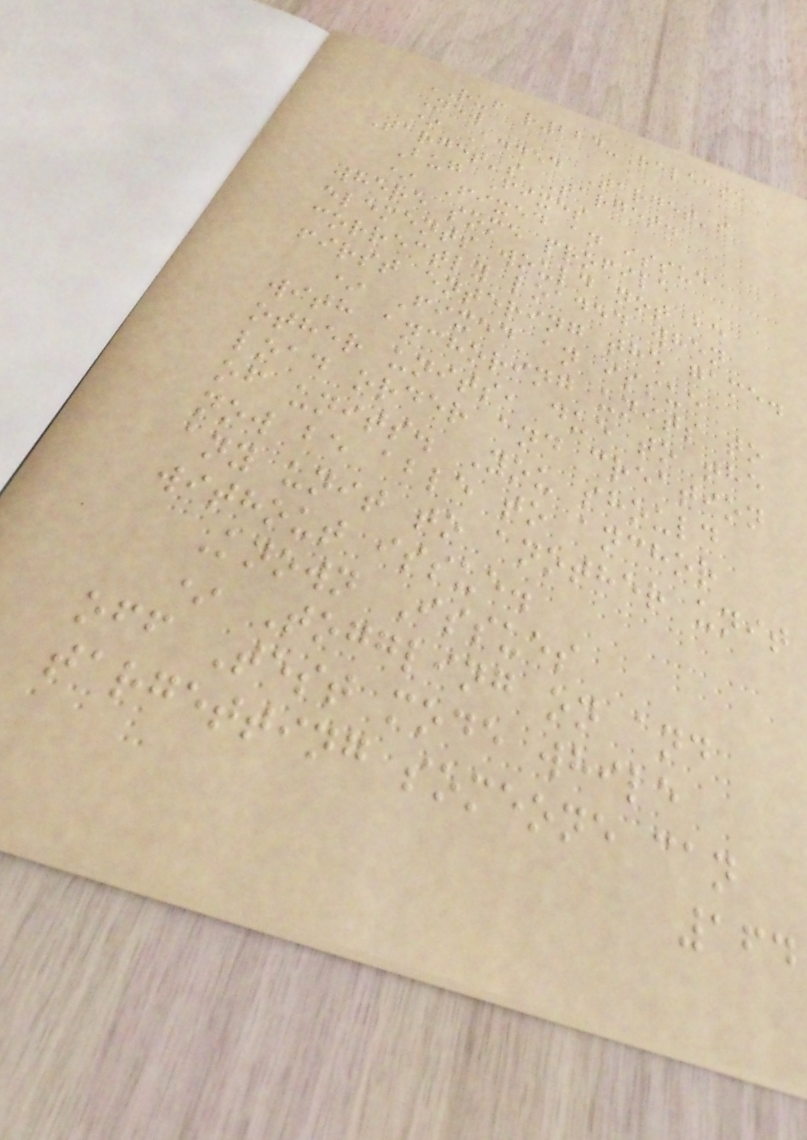RUF r224-Release
New
* Added Target's
Target's Target.
Bug Fixes
* Fixed an issue
where some profile
elements would not be
correctly loaded when
first entering the game.
* Fixed an issue
with anchoring units to
other units, due to the
load order and creation
of units. You should
now be able to anchor
any unit to another unit
without issue.
Known Issues
* Toggling on and
off Test mode while
targetting someone can
164
